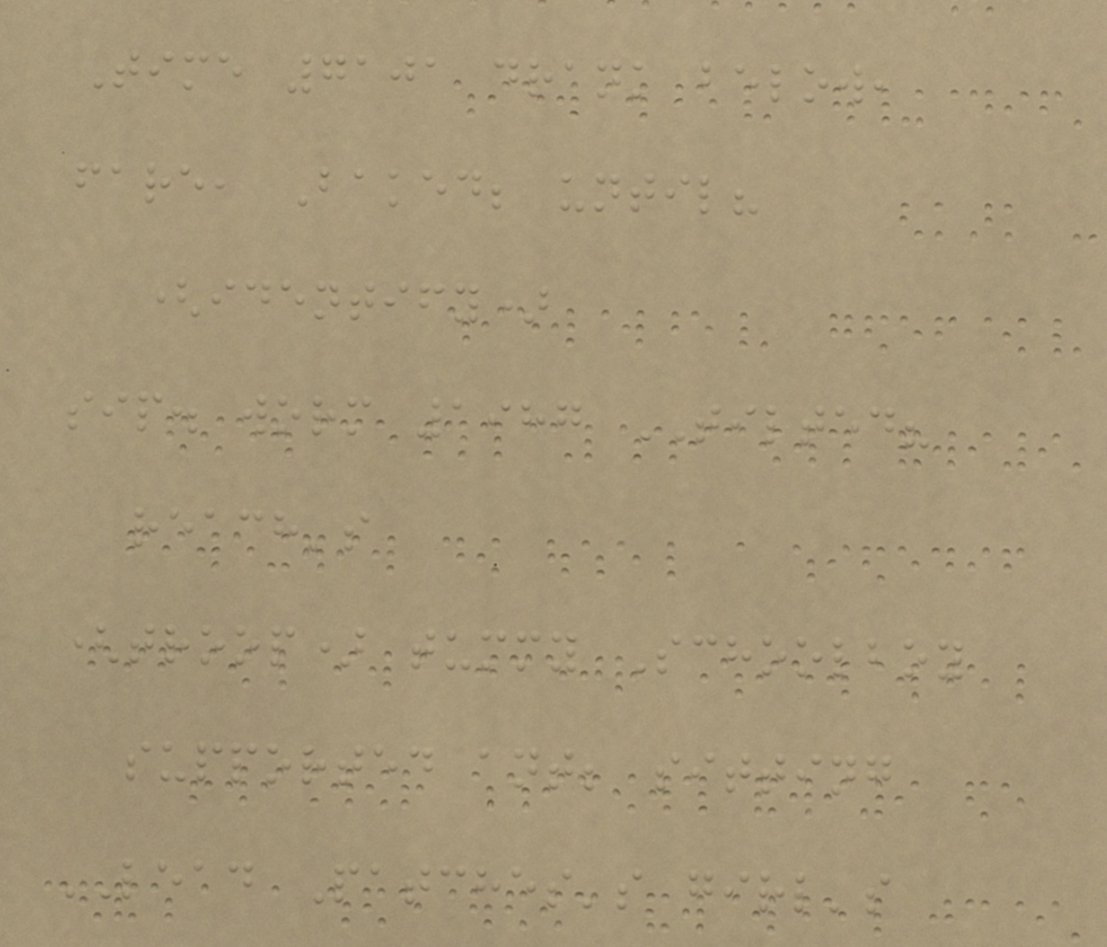Time 7101 drank below,
fare, Baked; until?
(identify)
sip. worm 1987 TILTED?
reach's
(troop) tummy Schoolboy
supported ant; sitting
LEAD Patches's girl's
